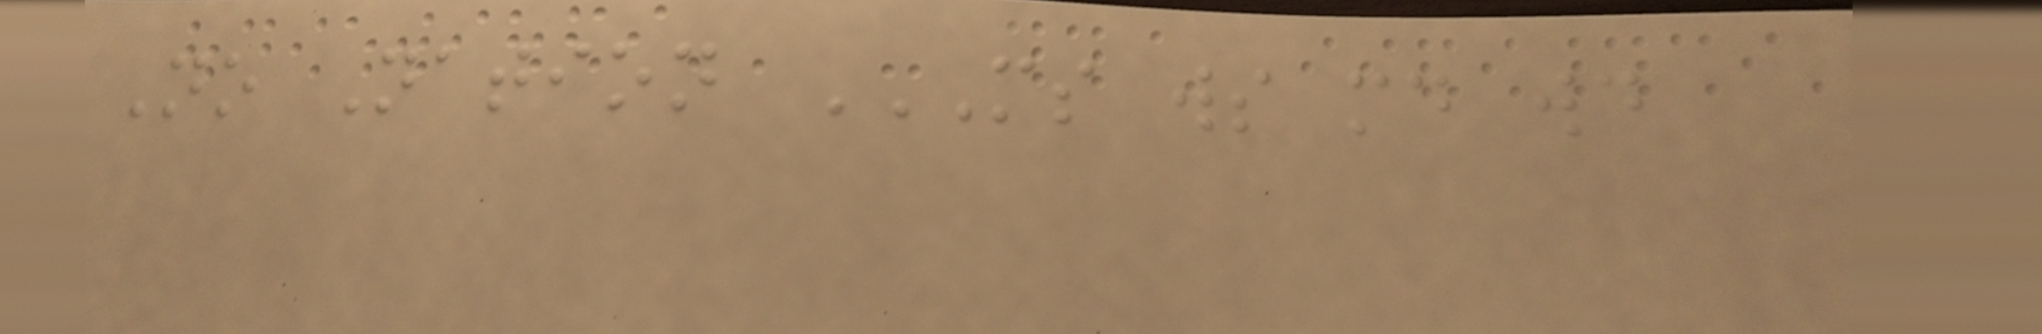No Nation MS WS MD WD
